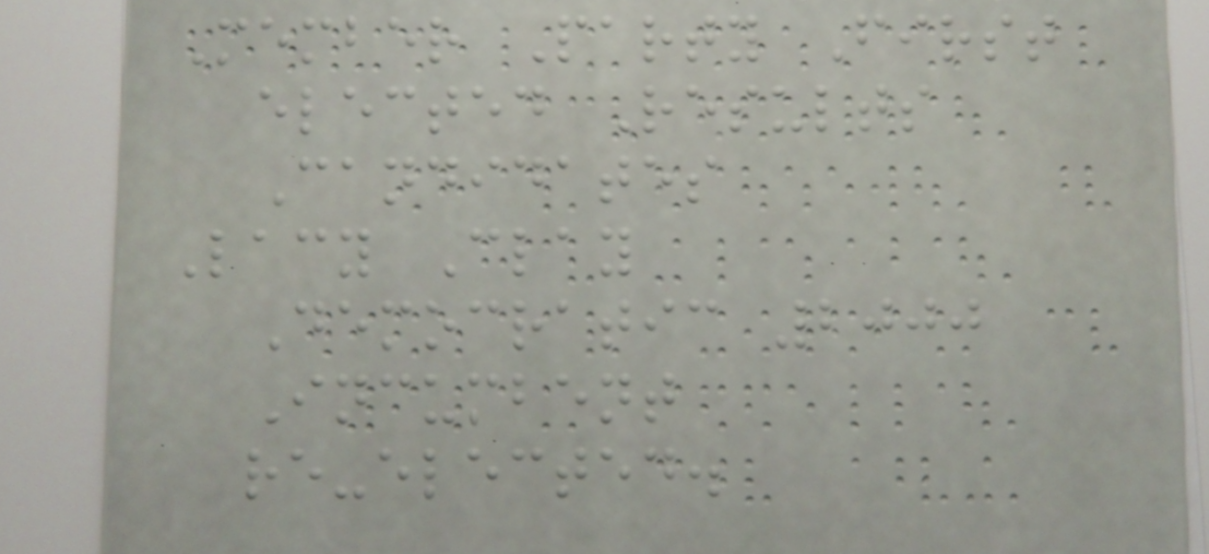Member Party First
elected Results
Candidates
Lacy Clay
Democratic 2000
Incumbent
re-elected.
